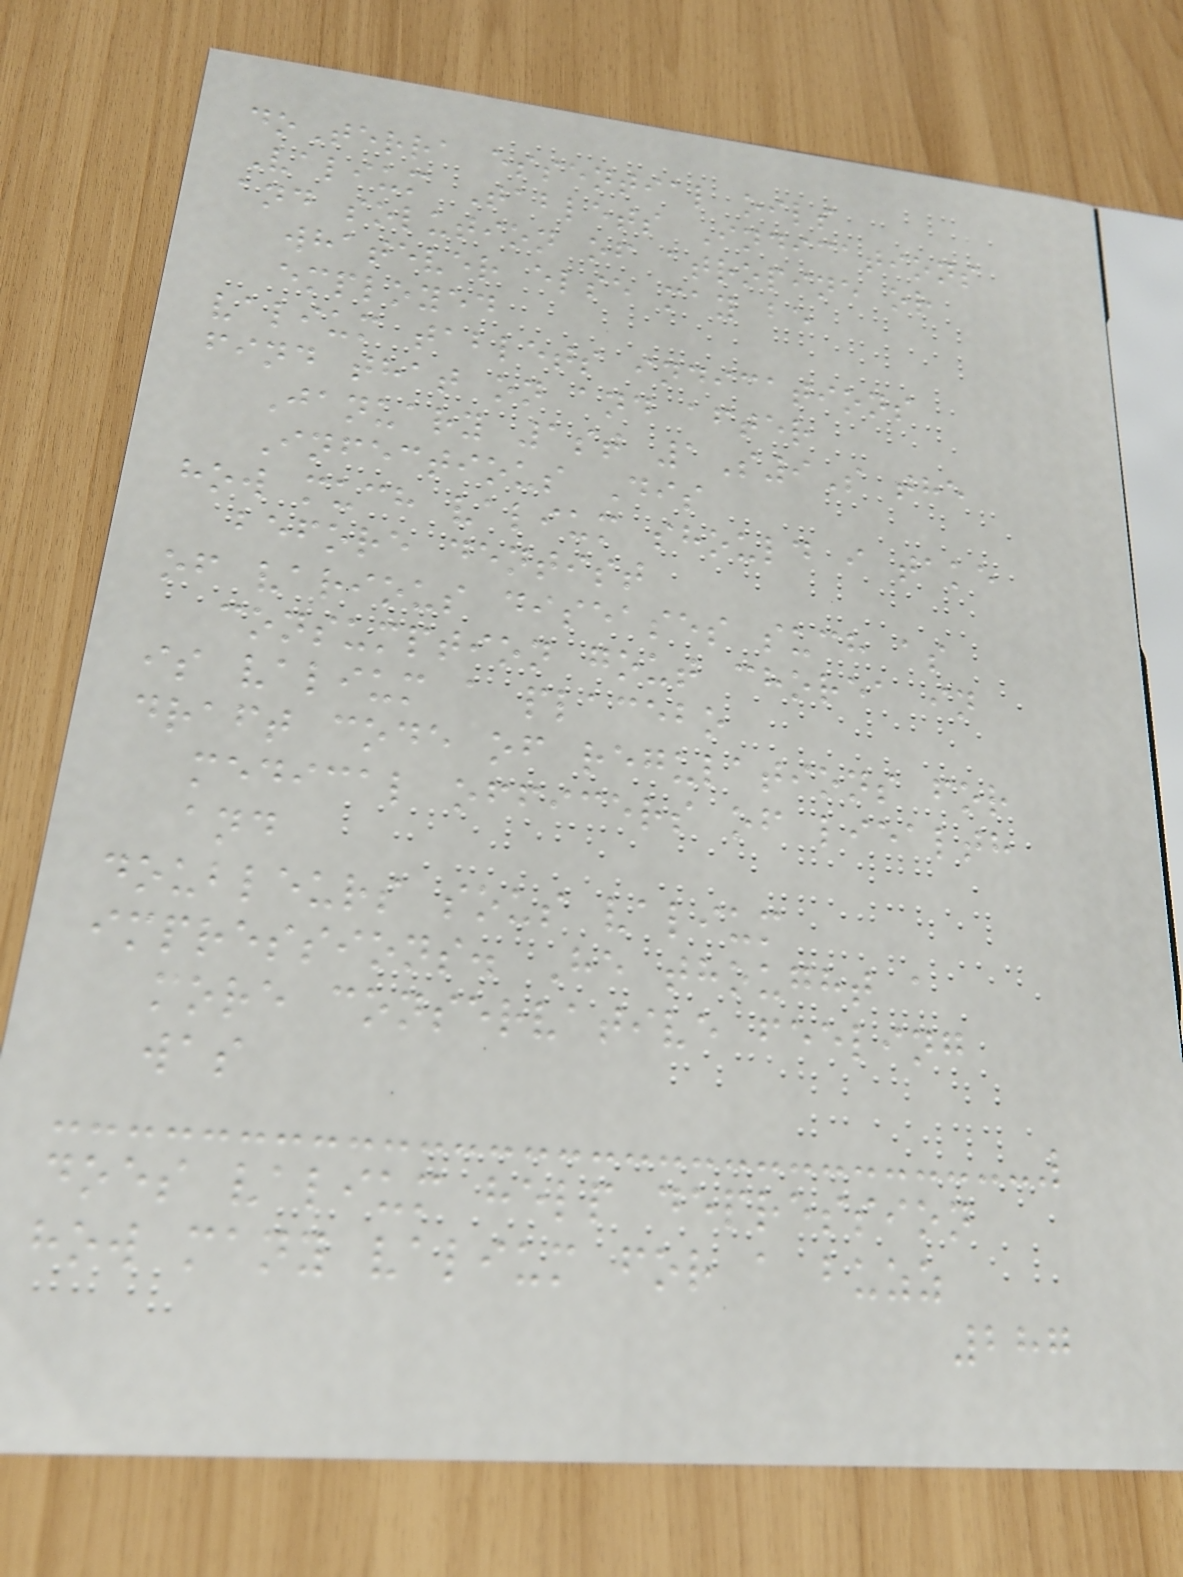doTerra essential oils
Valium Tablets Indications
and solution of atropine or
whatever else may be
employed
valium tablets indications
find that on and after
January 1st 1S9S the
Infectious Dis
how much valium should i take
before dentist
of various diseases such as
consumption gout chorea in
is valium a placebo
draft code of regulations for
medical officers of liealth
and
doubleurs sous valium
impressions. He thought a
more conservative feeling
was
does valium help depression
how many valium for a buzz
287
